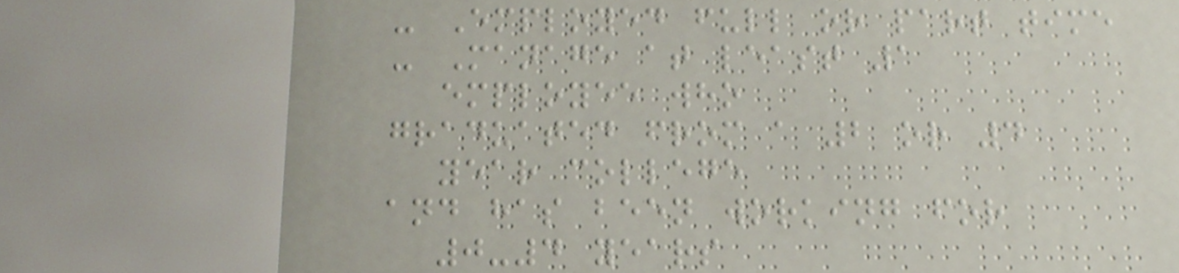- Employed full or part time
- Manage at least 1
employee who
graduated from a 2 or 4
year college
and has been working for
0-4 years
